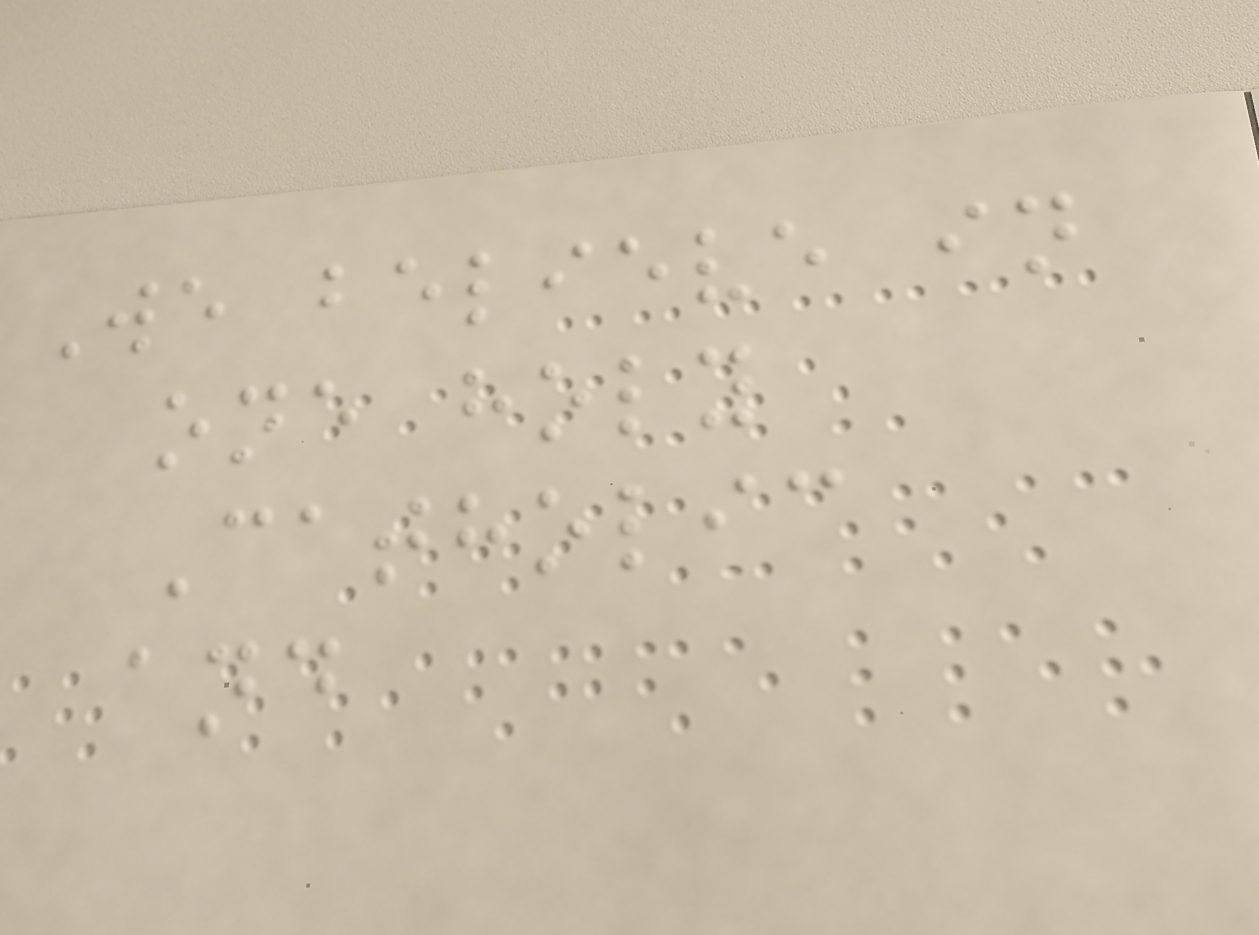We believe in
one holy
Catholic
and
